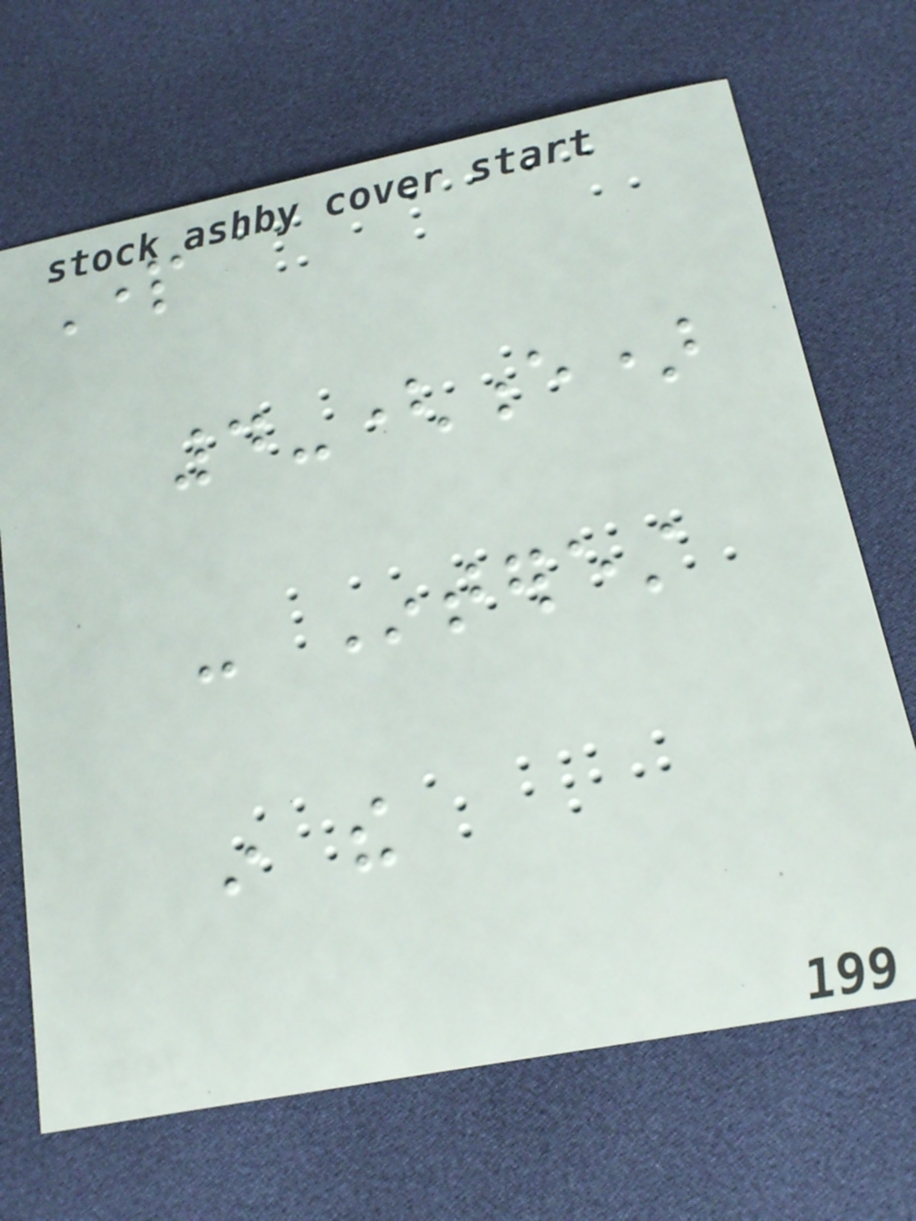Part
4-(e)
- Interest
in the
